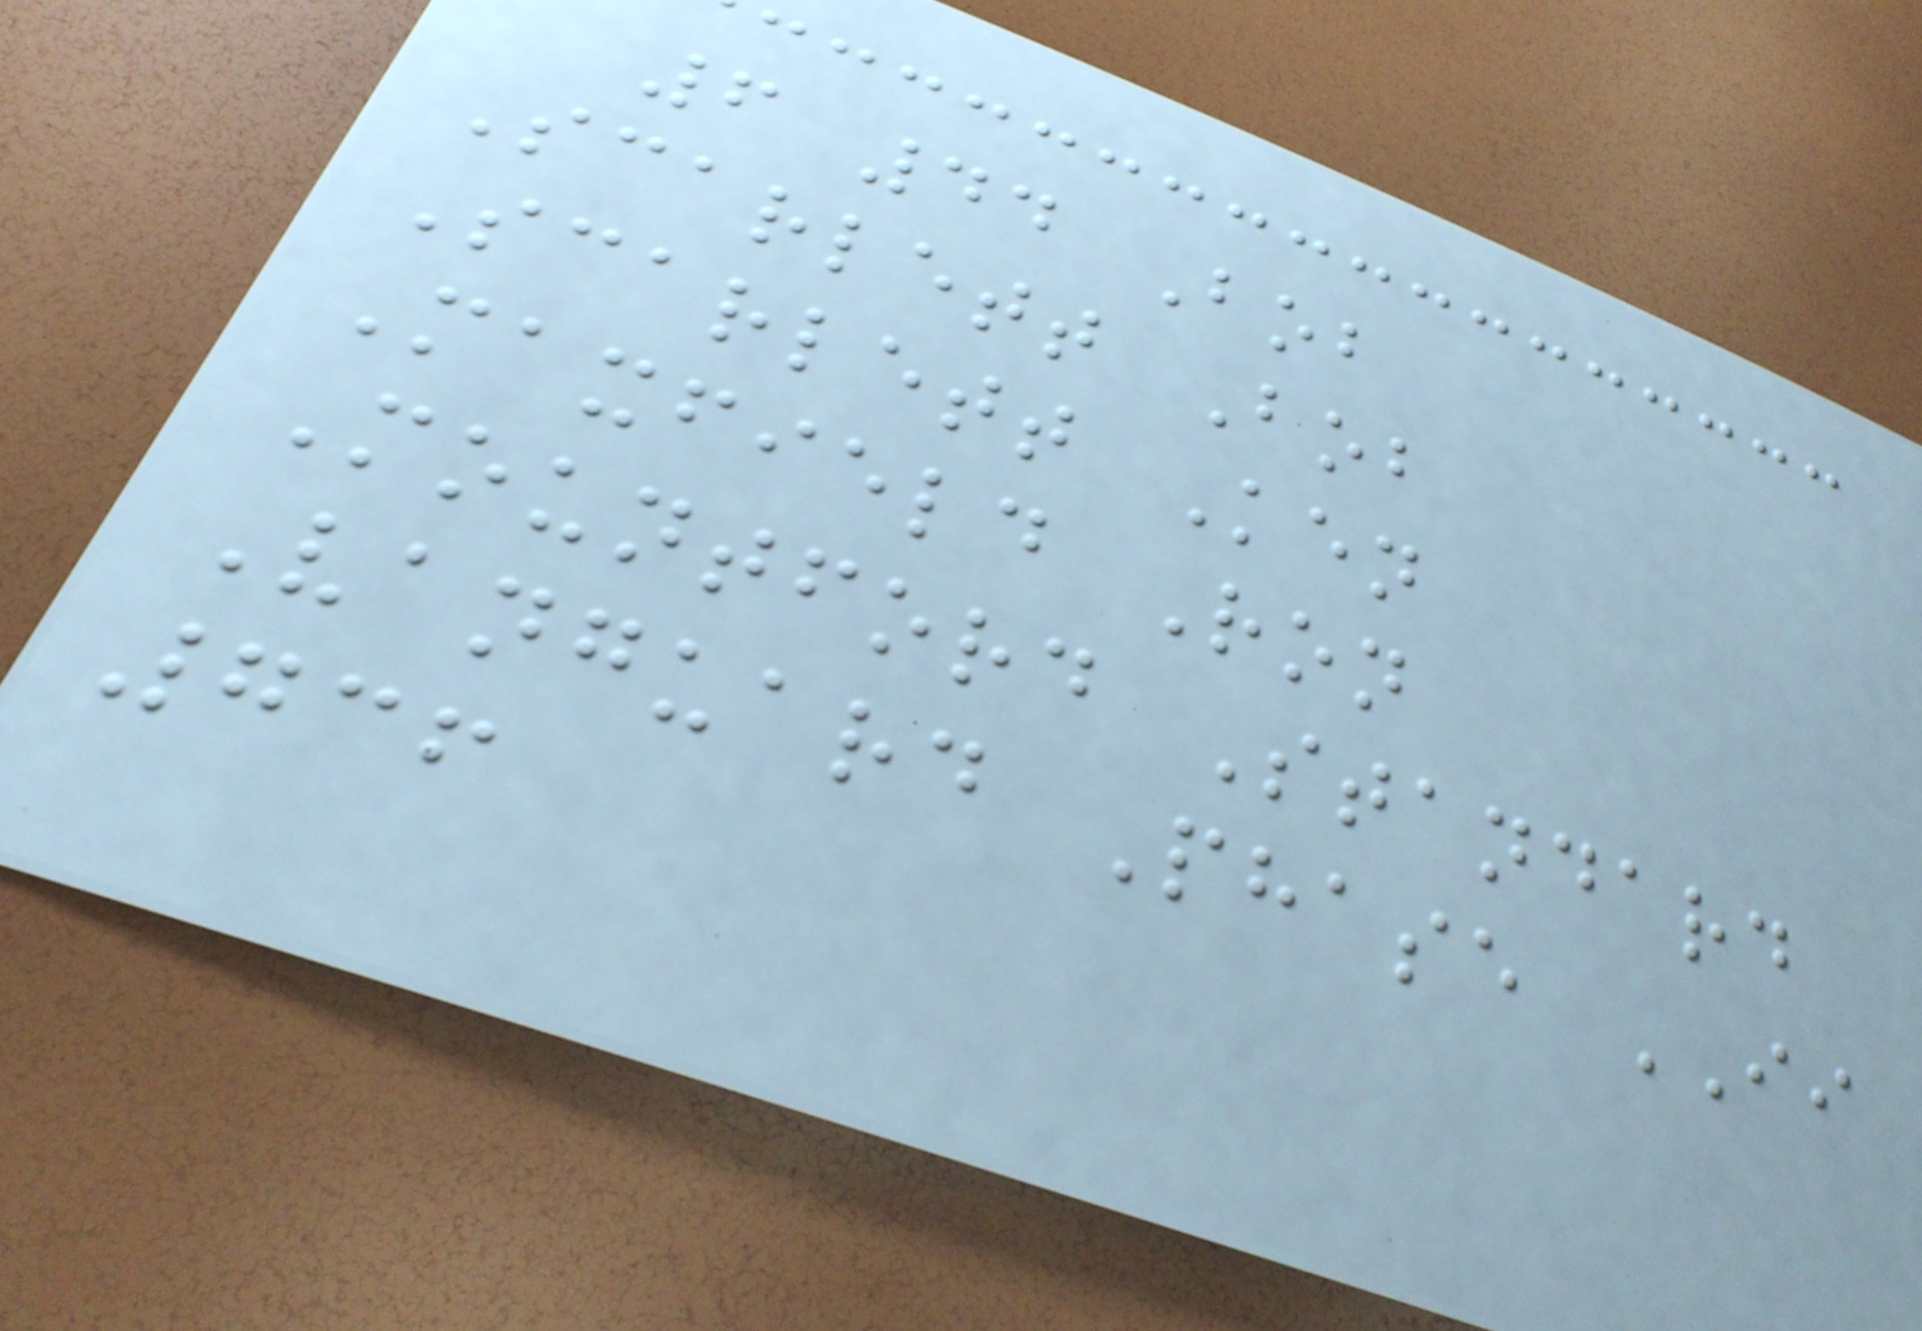6 44 Bob
Scarlett Bob
Scarlett Ken
Maxfield Ron
Mountford Standard
Vanguard Phase II
736
